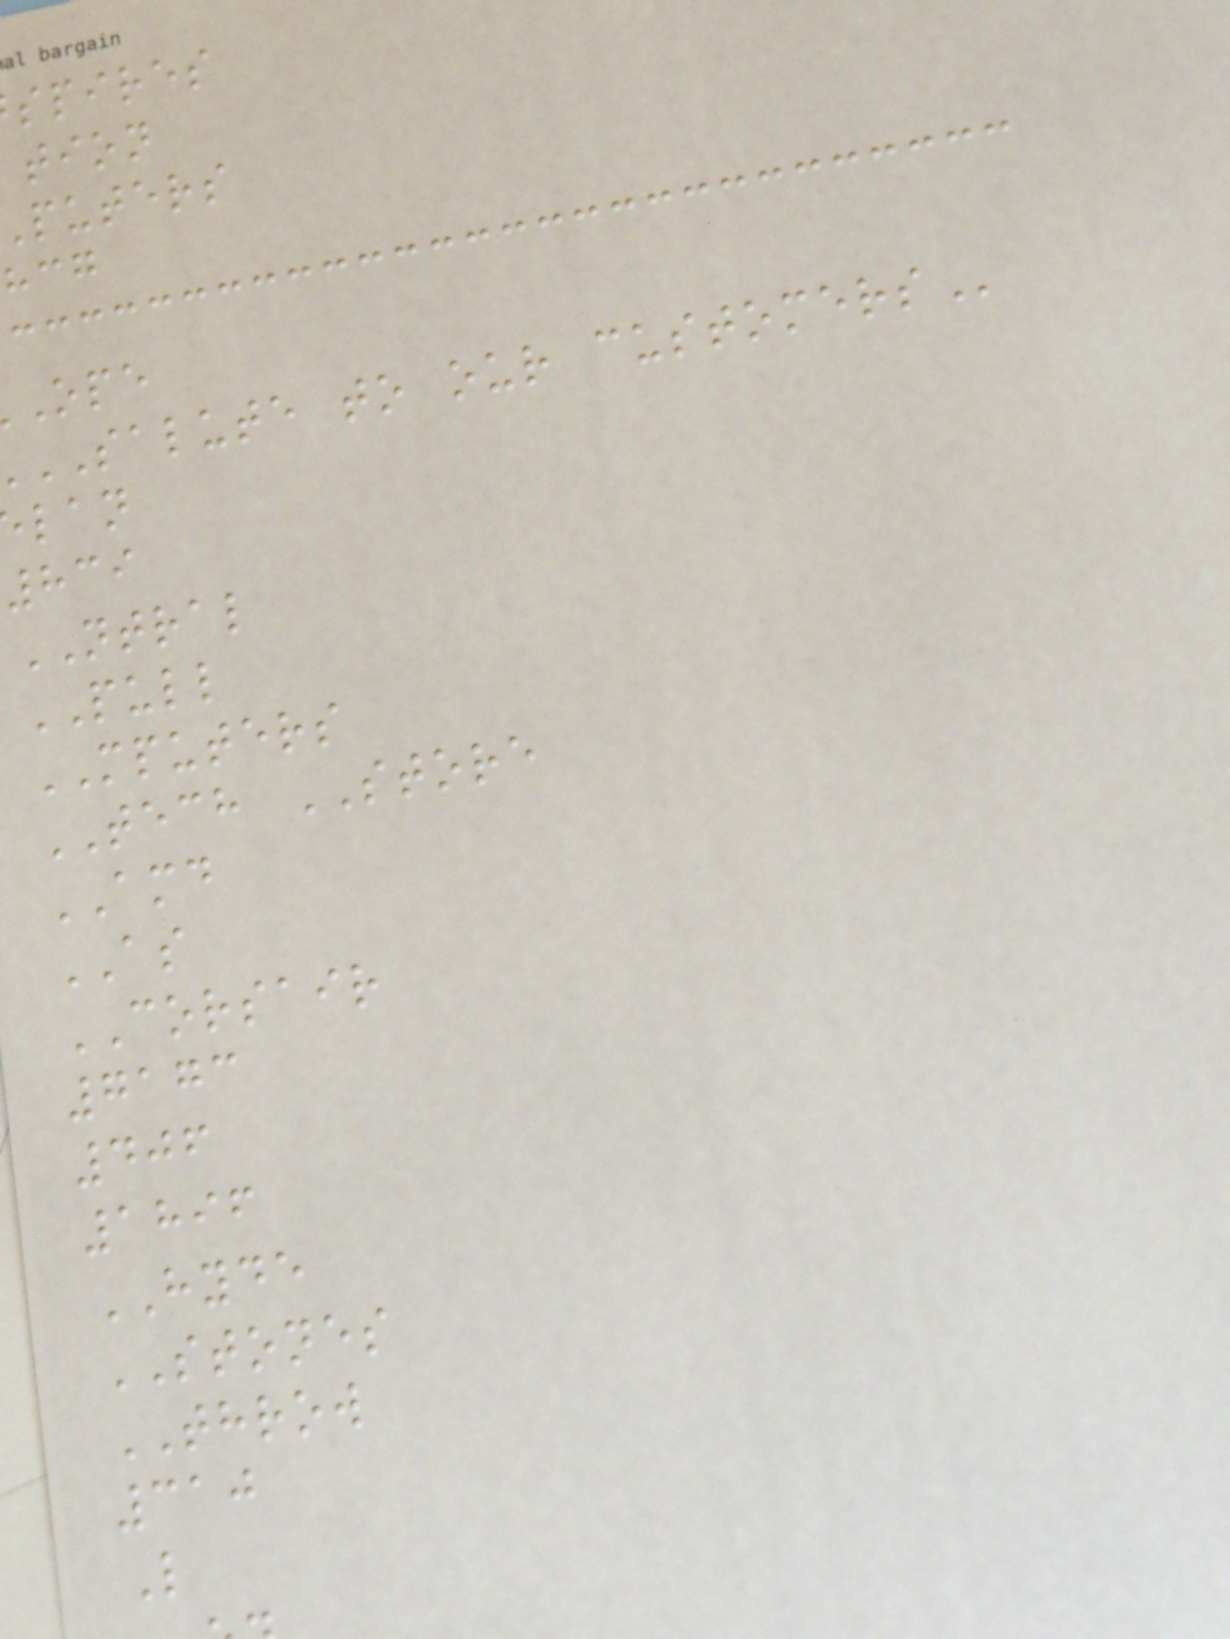spires
tion
puters
SALUTE to our
839
NTRAL
PULL
MPUTERS
TECH STORE
AMD
AS
CORSAIR
7173
406
1896
HYDE
STONES
THROW
310
L
